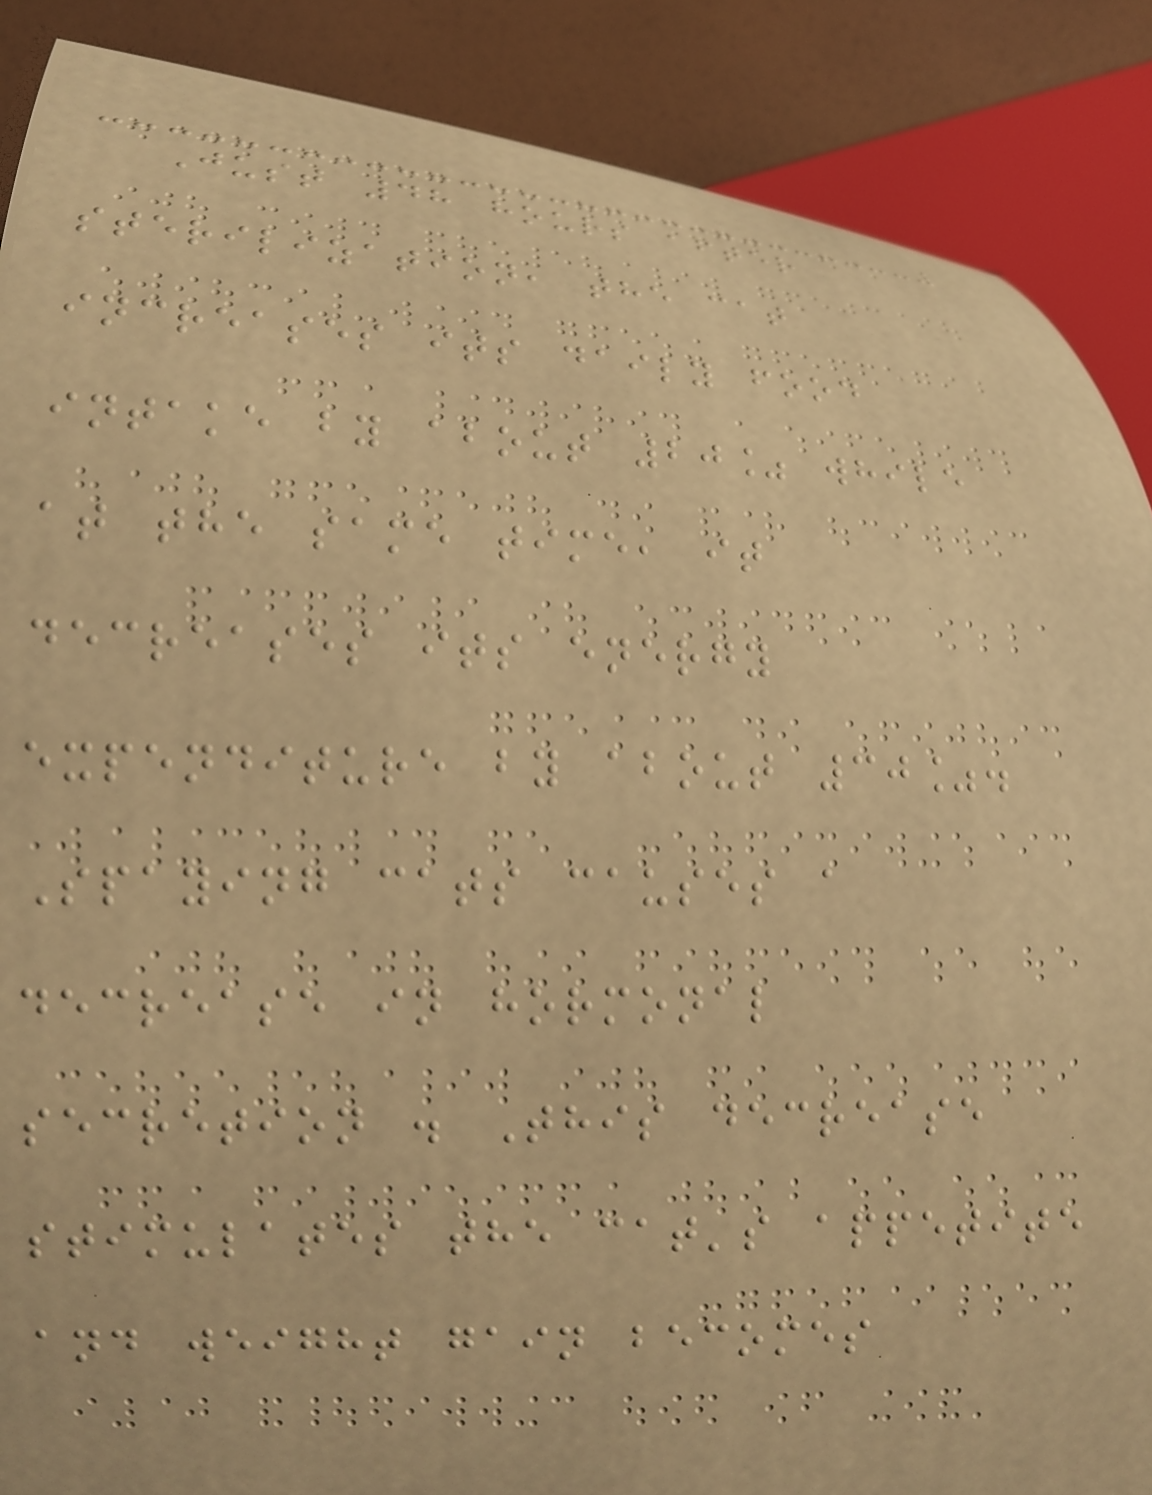Just 48 hours after
sterilization, the cat
increases its daily food
intake by about 20% while
at the same time, it
decreases its energy
expenditure by about 30%.
Spaying cats causes a
decrease in hormonal
secretion . This decrease
stimulates the cat's appetite
and weight gain becomes
